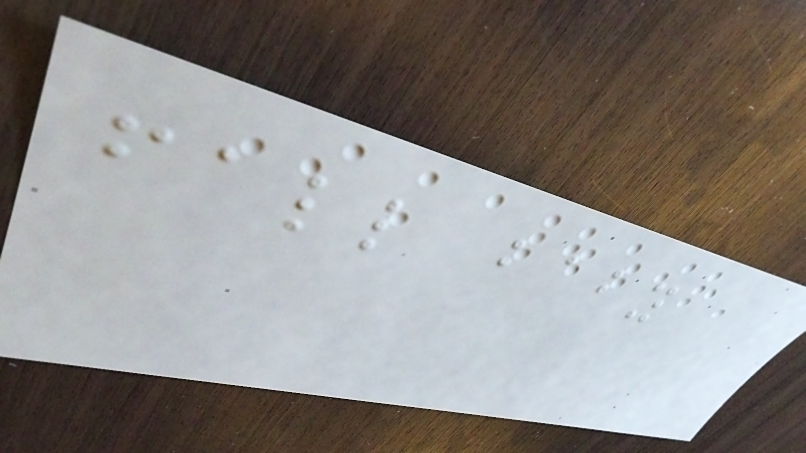fall baby
